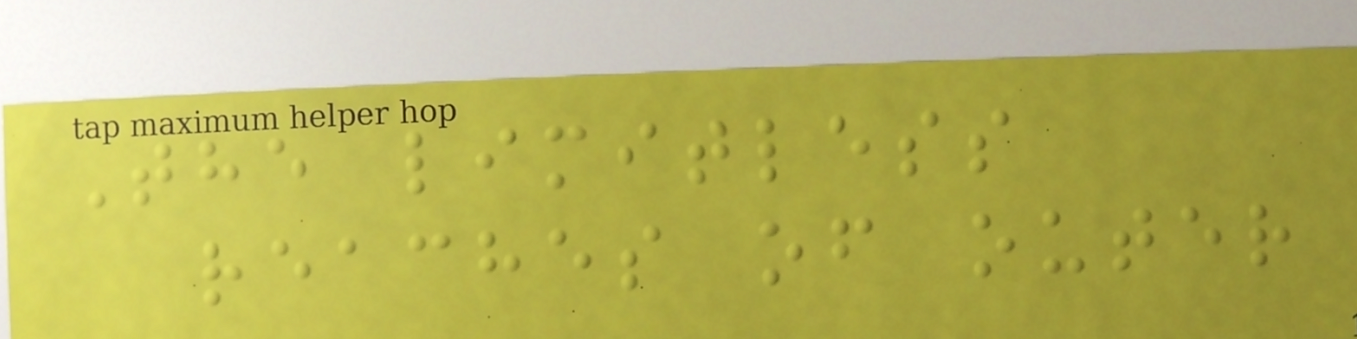The limitless
reaches of outer
